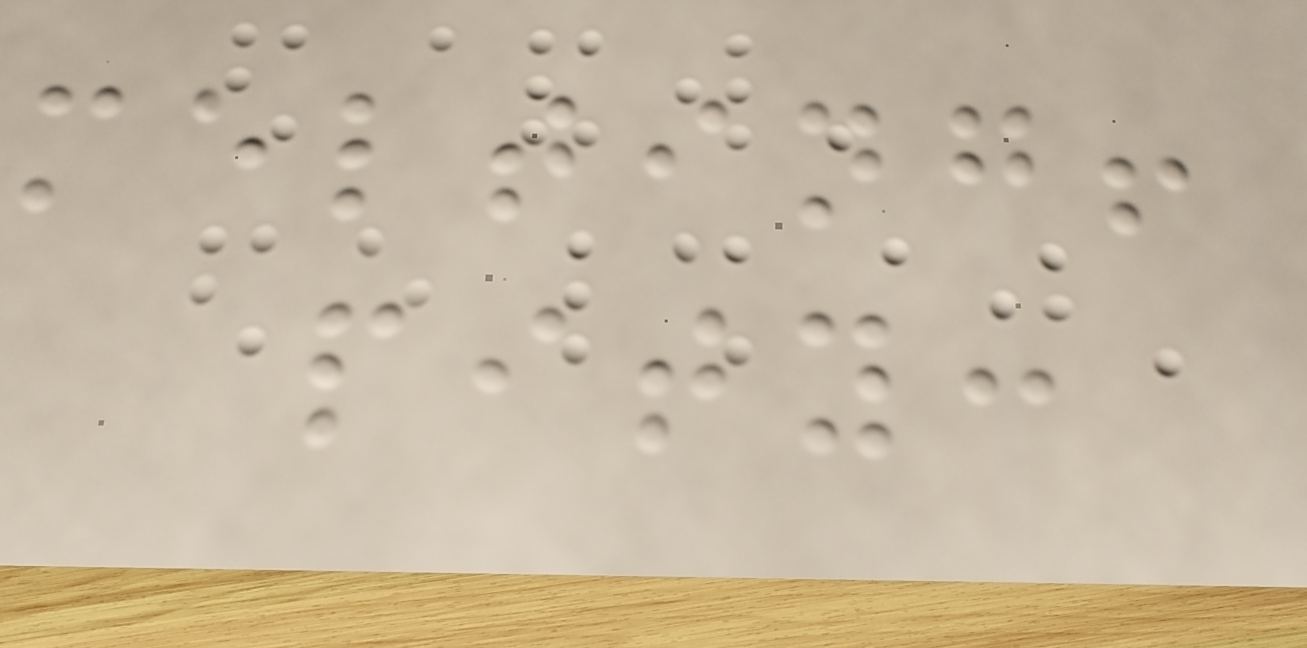melting!
pity:
